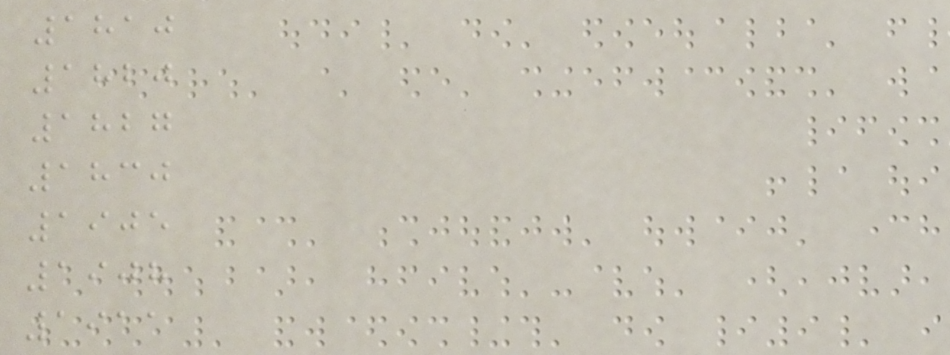1810
1820
1827
1830
1905
1908
1911
